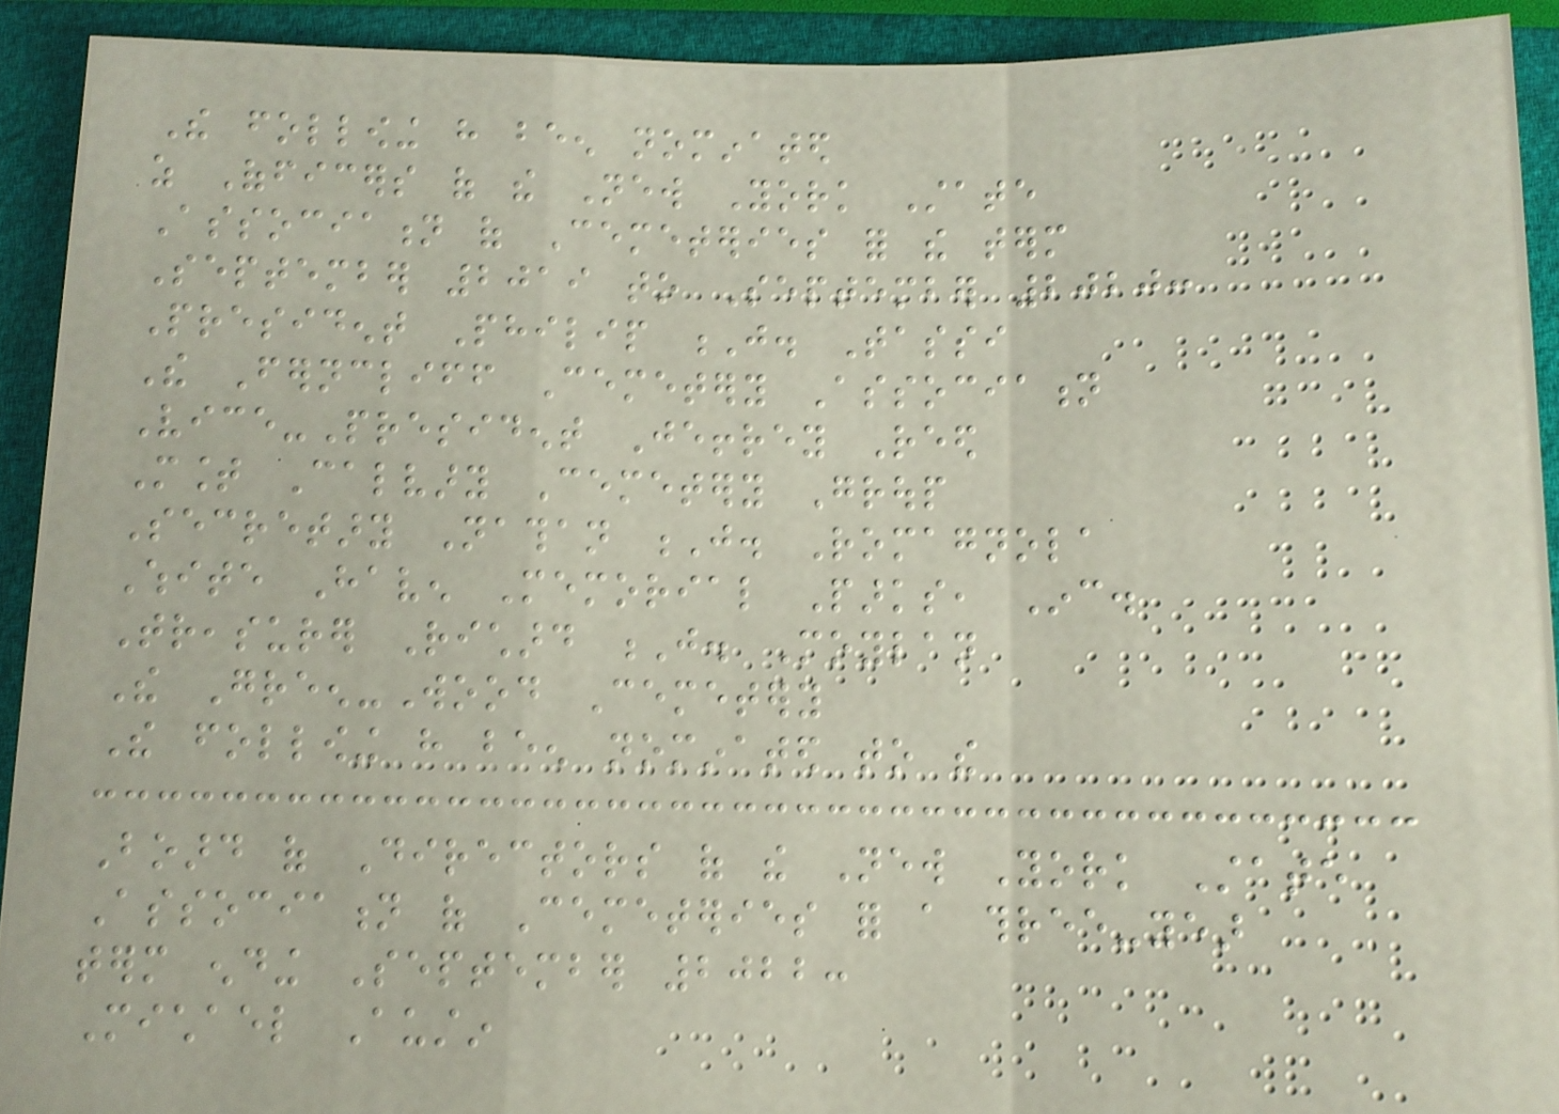The following have been nominated
as Officers of the New York State
Association of Cemeteries for the term
September 2019 to September 2020:
President Philip J. Tassi
The Ferncliff Cemetery Association
Vice-President Jeffrey Reed
Mount Calvary Cemetery Group
Secretary Nathan J. Romagnola
White Haven Memorial Parks, Inc.
Treasurer Richard J. Moylan
The Green-Wood Cemetery
The following have been nominated to the
Board of Directors of the New York State
Association of Cemeteries for a three-year
term ending September 2022:
Michael Austin
